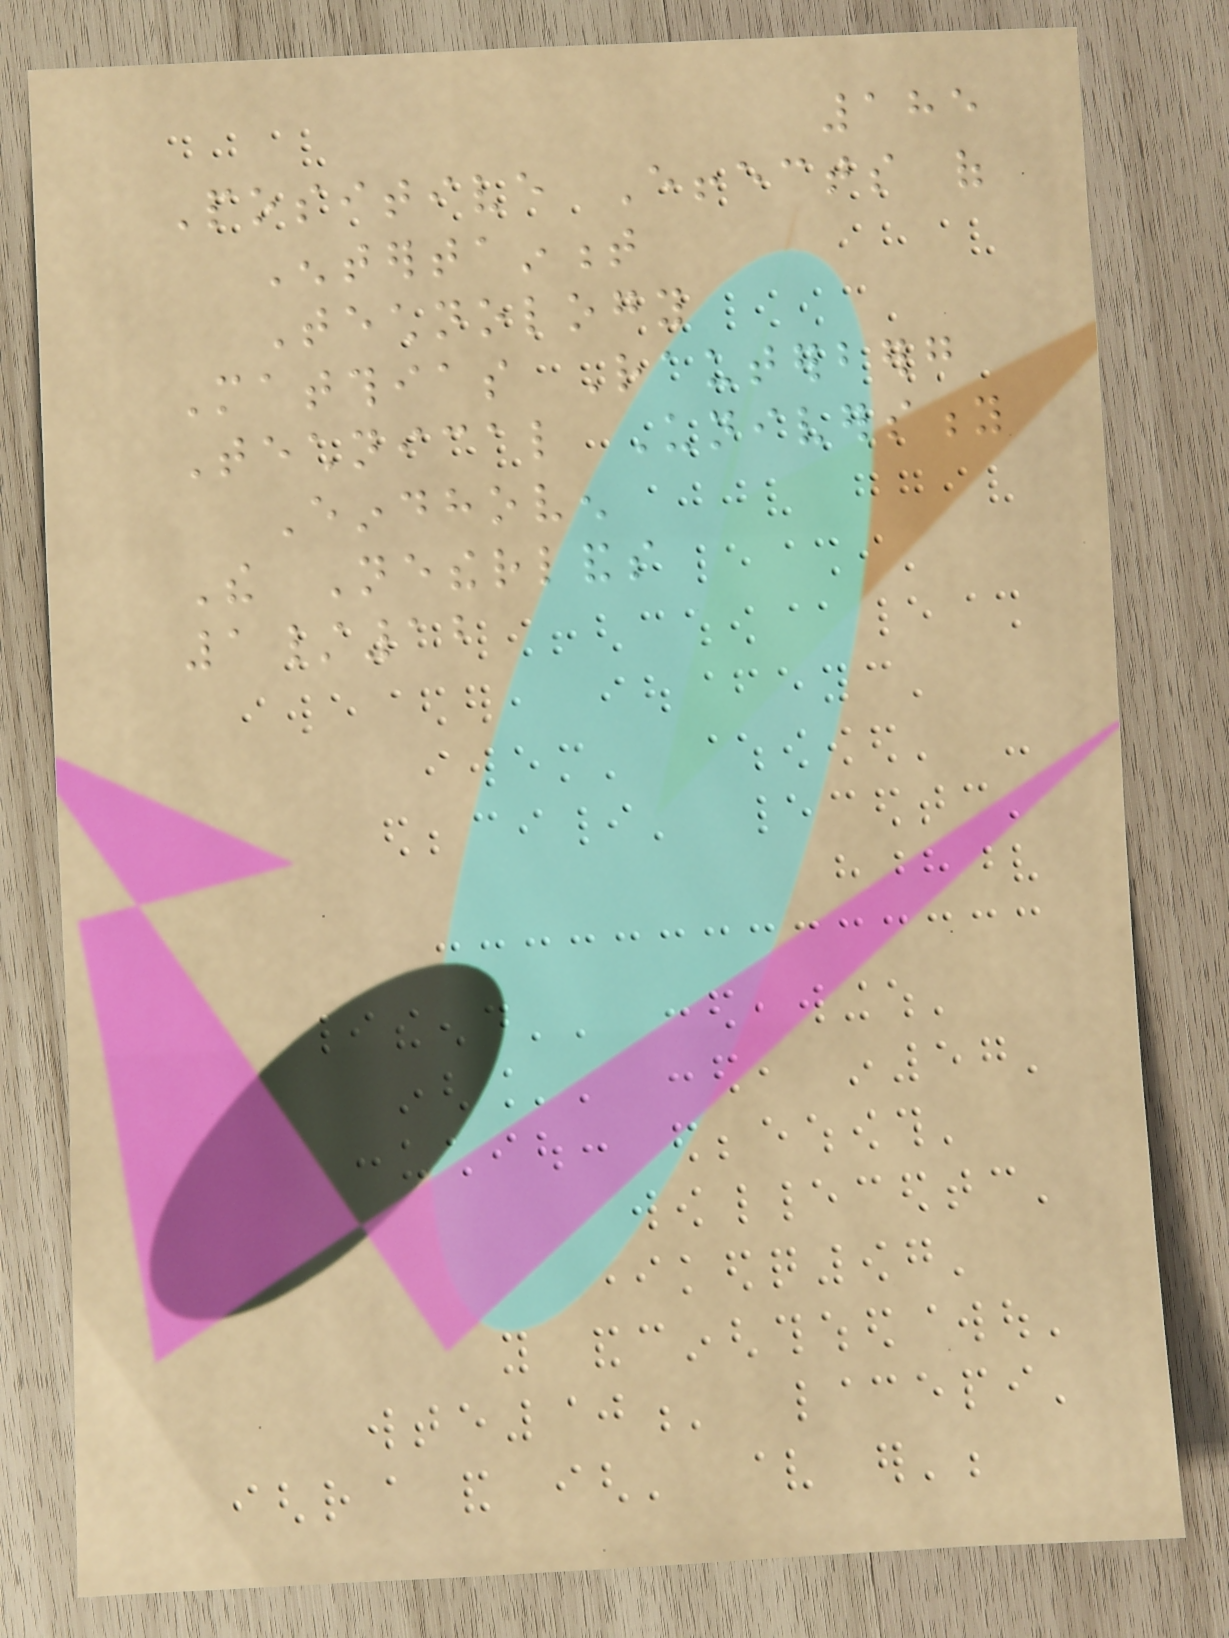185
Positive Effects of
Entertainment
Technology
Matthias Rauterberg
Technical University
Eindhoven
The Netherlands
1/12
